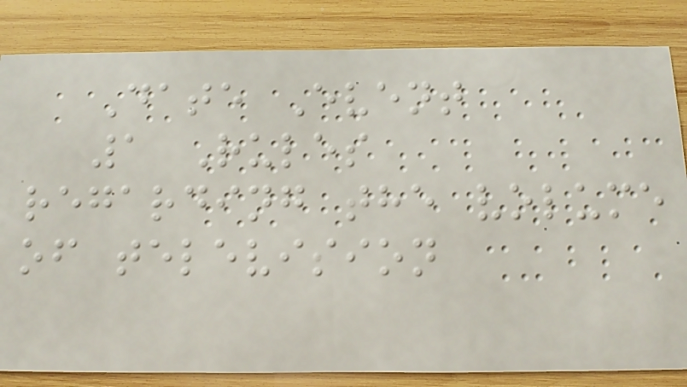Date Event
1 Rules
regarding the volume
of television
